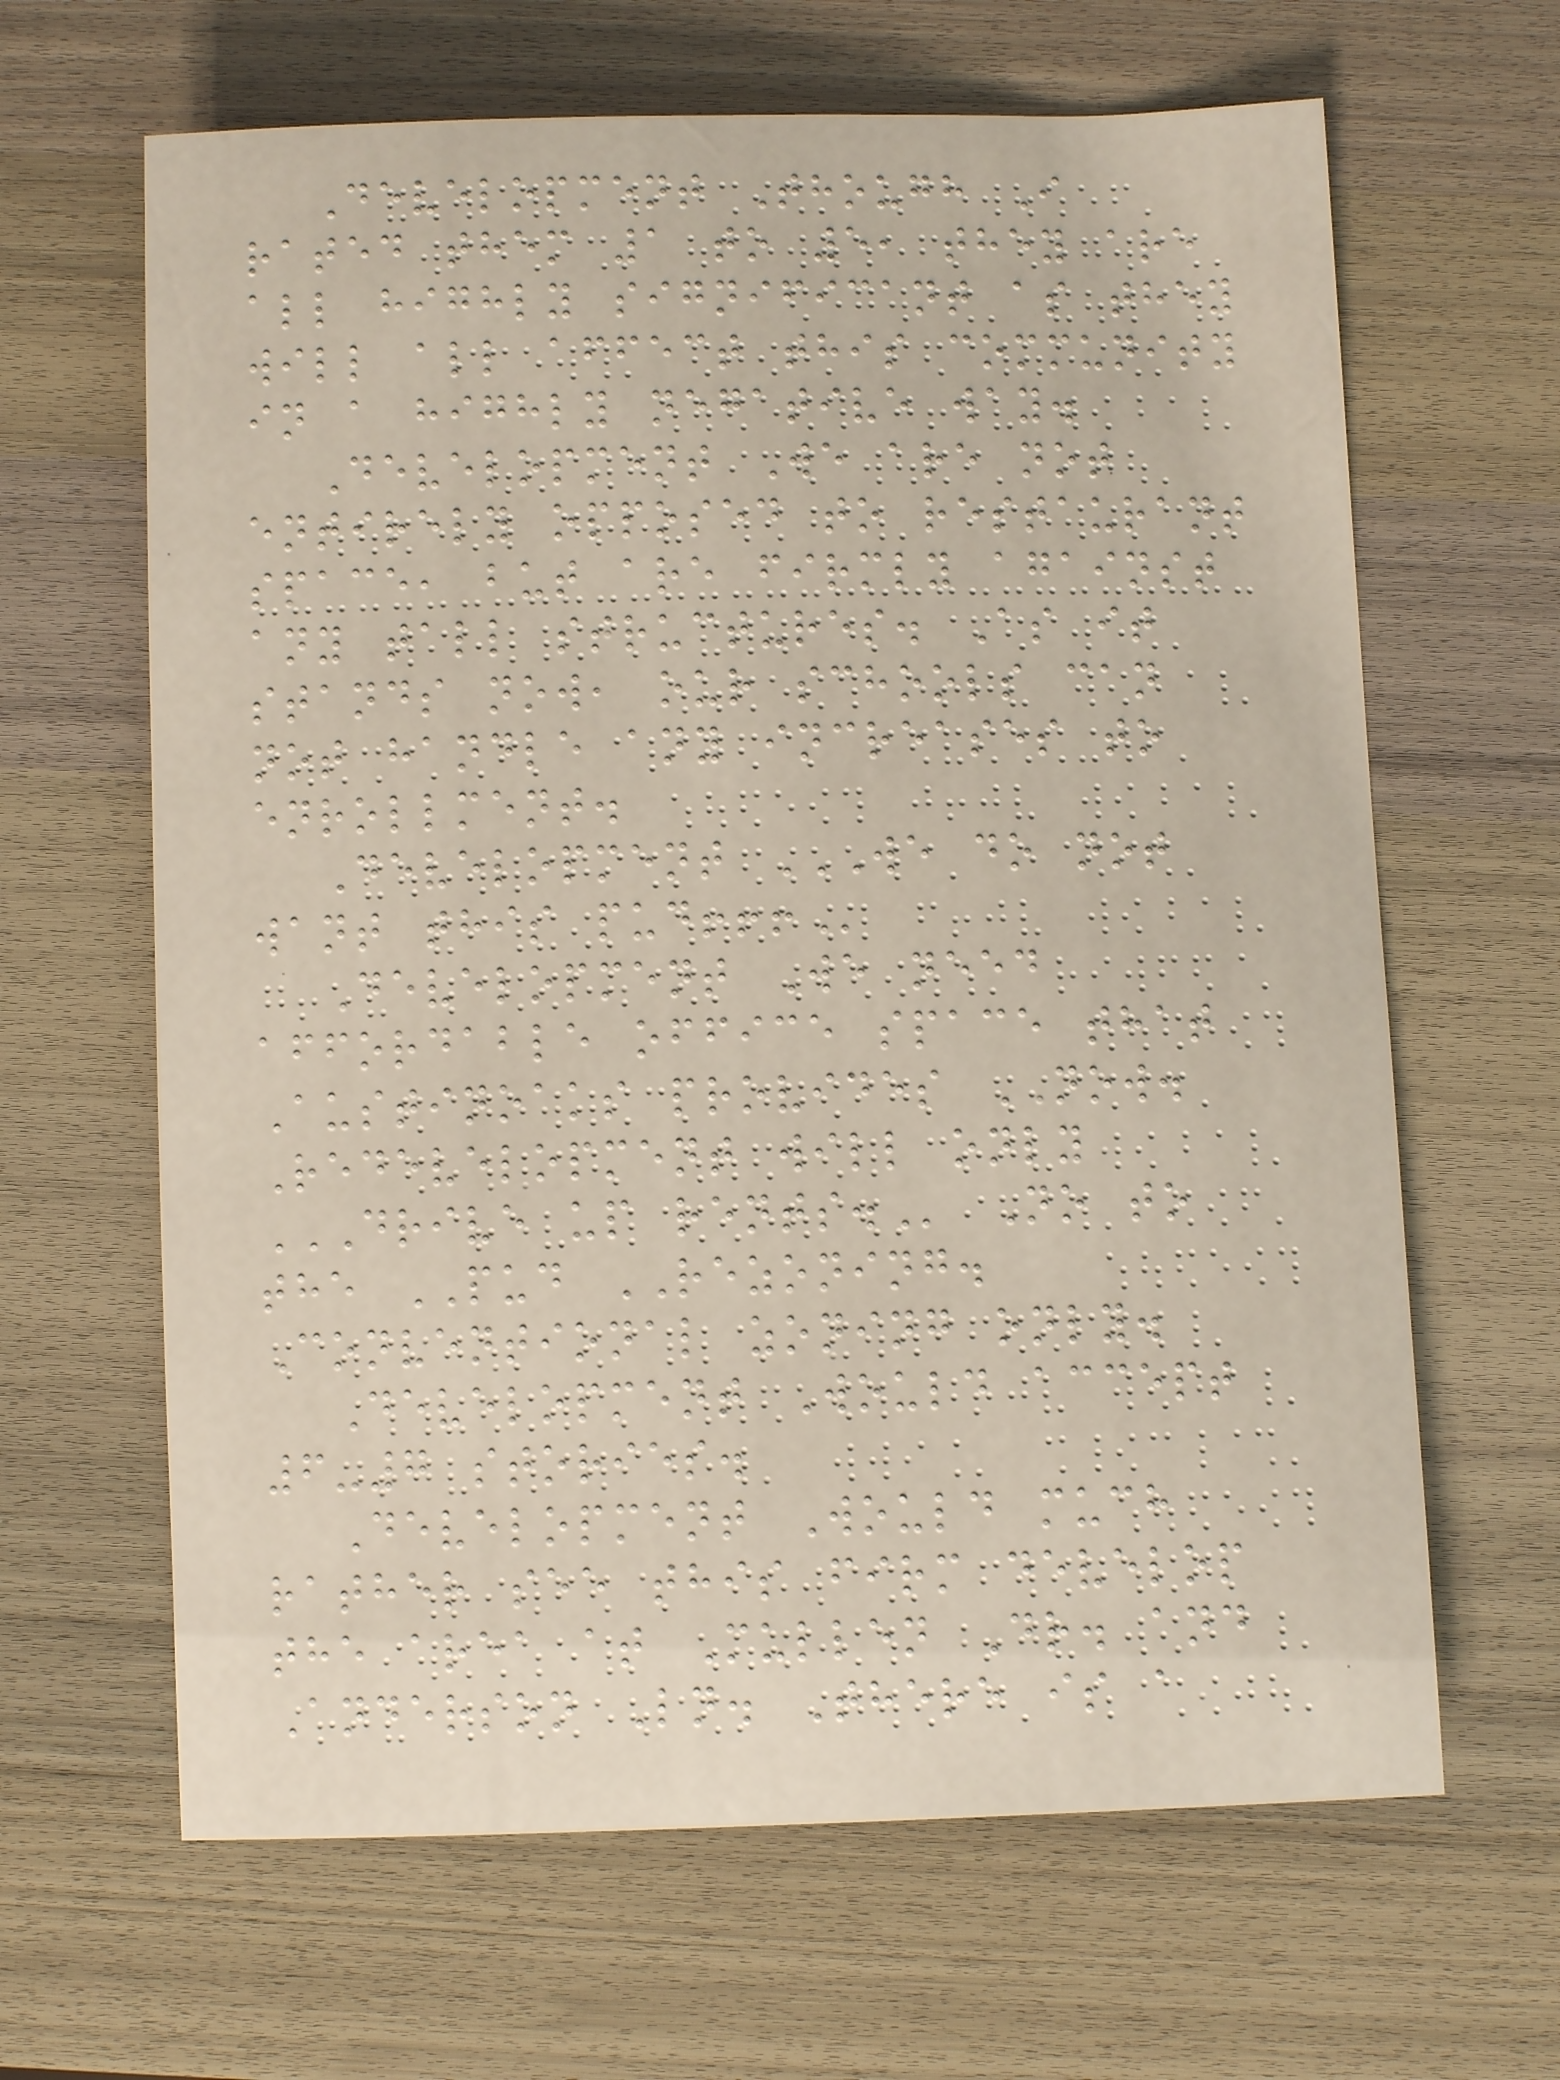Development Though I
rated them 1 to 5, they are
all highly significant as they
will all affect this community
in a highly negative way.
Development We are not
entirely opposed to restaurant
space, but are firmly against
any tall structures. As it
stands now, our schools can
not handle any increases to
enrollment.
Development WE DO NOT
WANT THIS PUD!!!
Development We need
affordable office space that
Austinoaks provides NOW.
Redevelopment will only
DRIVE UP RENTS. No to
the PUD REZONING.
Conventional zoning only.
Development Would accept
6-7 stories.
Development Would much
rather see this firm develop
the area at Mullen Dr. and
Anderson Ln. There is a
